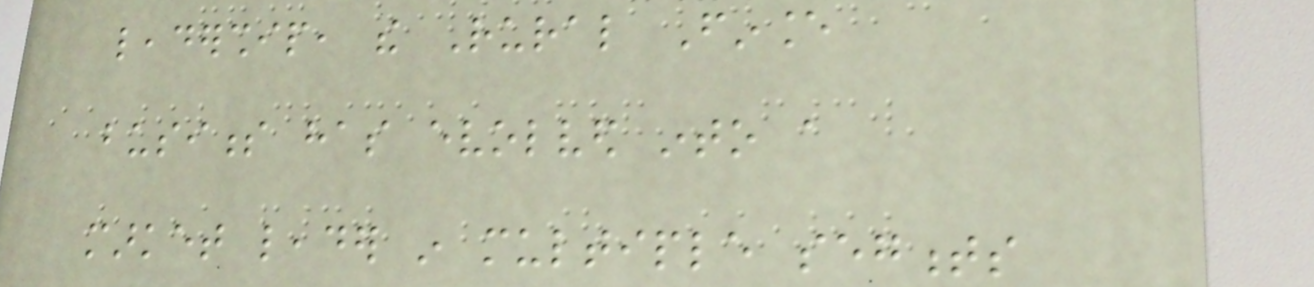leadership, the Rural Finance
business has evolved into a
market leader in multiple segments
